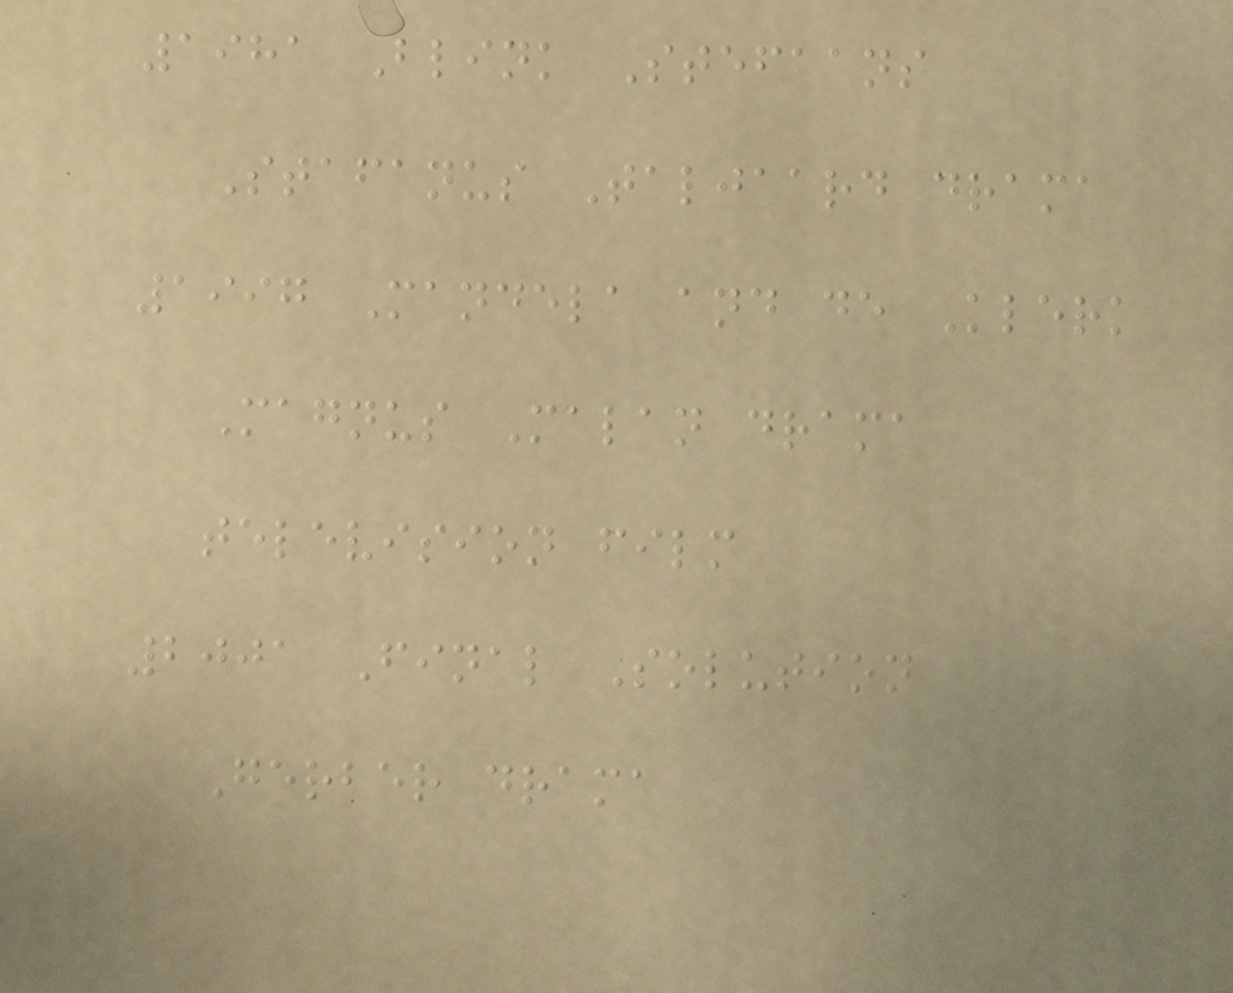1981 Blink Stefaans
Stafanus Taljaard drama
1997 Mandela and de Klerk
Magnus Malan drama
television film
2001 Final Solution
Gerber drama
